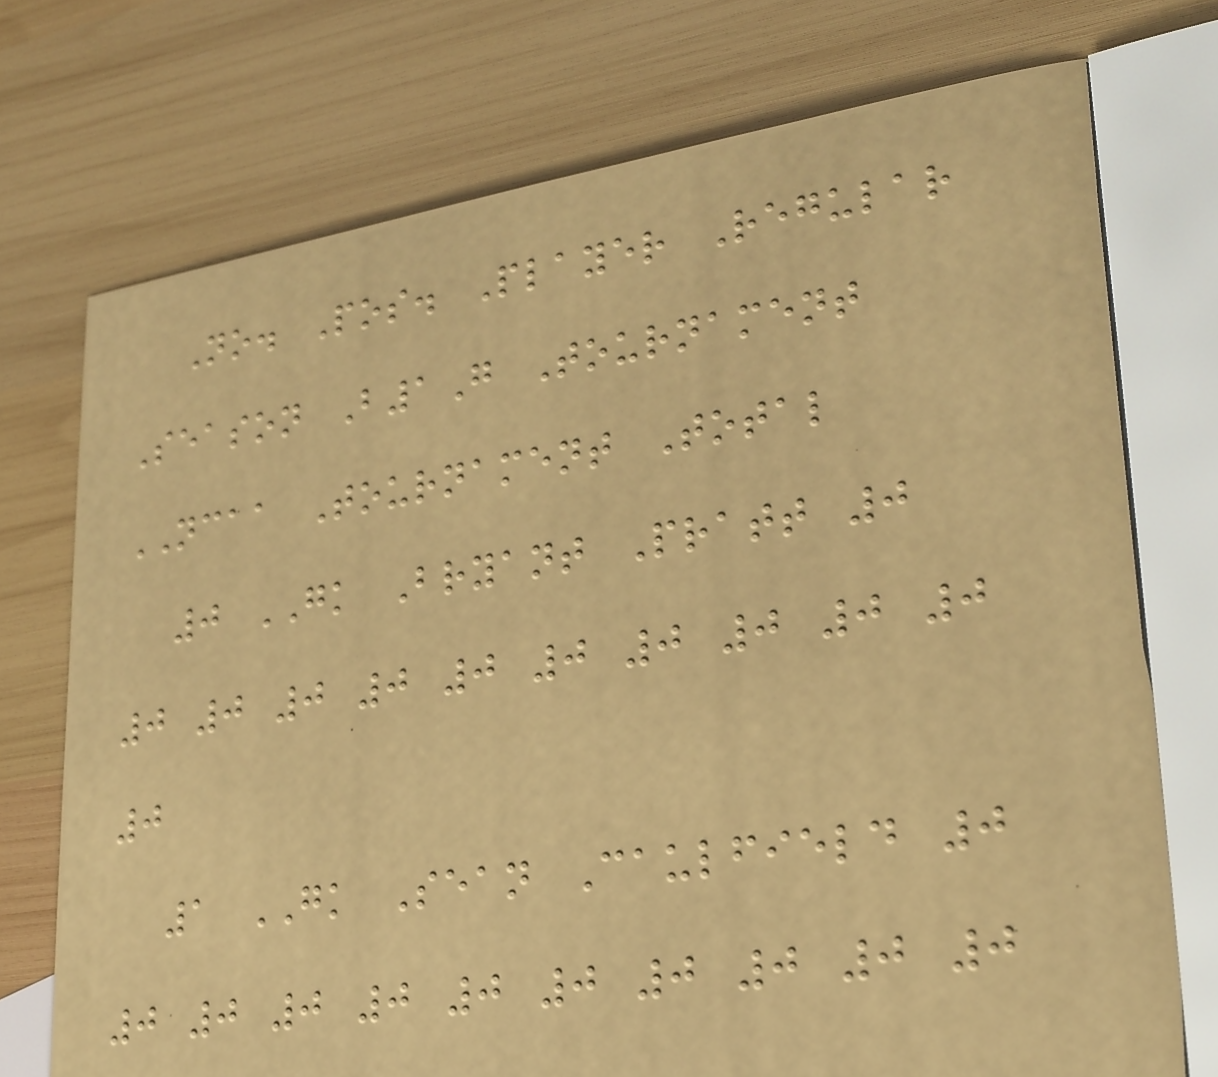No. Pos. Player Regular
Season B1G Tournament
NCAA Tournament Total
0 GK Bryant Pratt 0
0 0 0 0 0 0 0 0 0 0
0
1 GK Sean Caulfield 0
0 0 0 0 0 0 0 0 0 0
